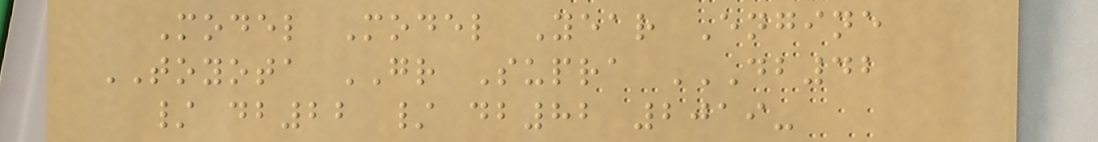Model Model Year Engine
TOYOTA GR Supra DB42
/ DB22 / DB82 2019-
